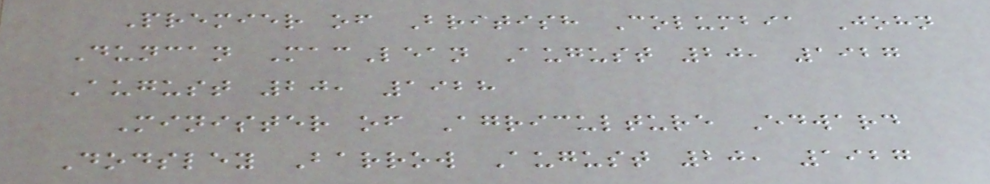Premier of British Columbia John
Duncan MacLean August 20, 1927
August 20, 1928
Minister of Agriculture Edward
Dodsley Barrow August 20, 1927
